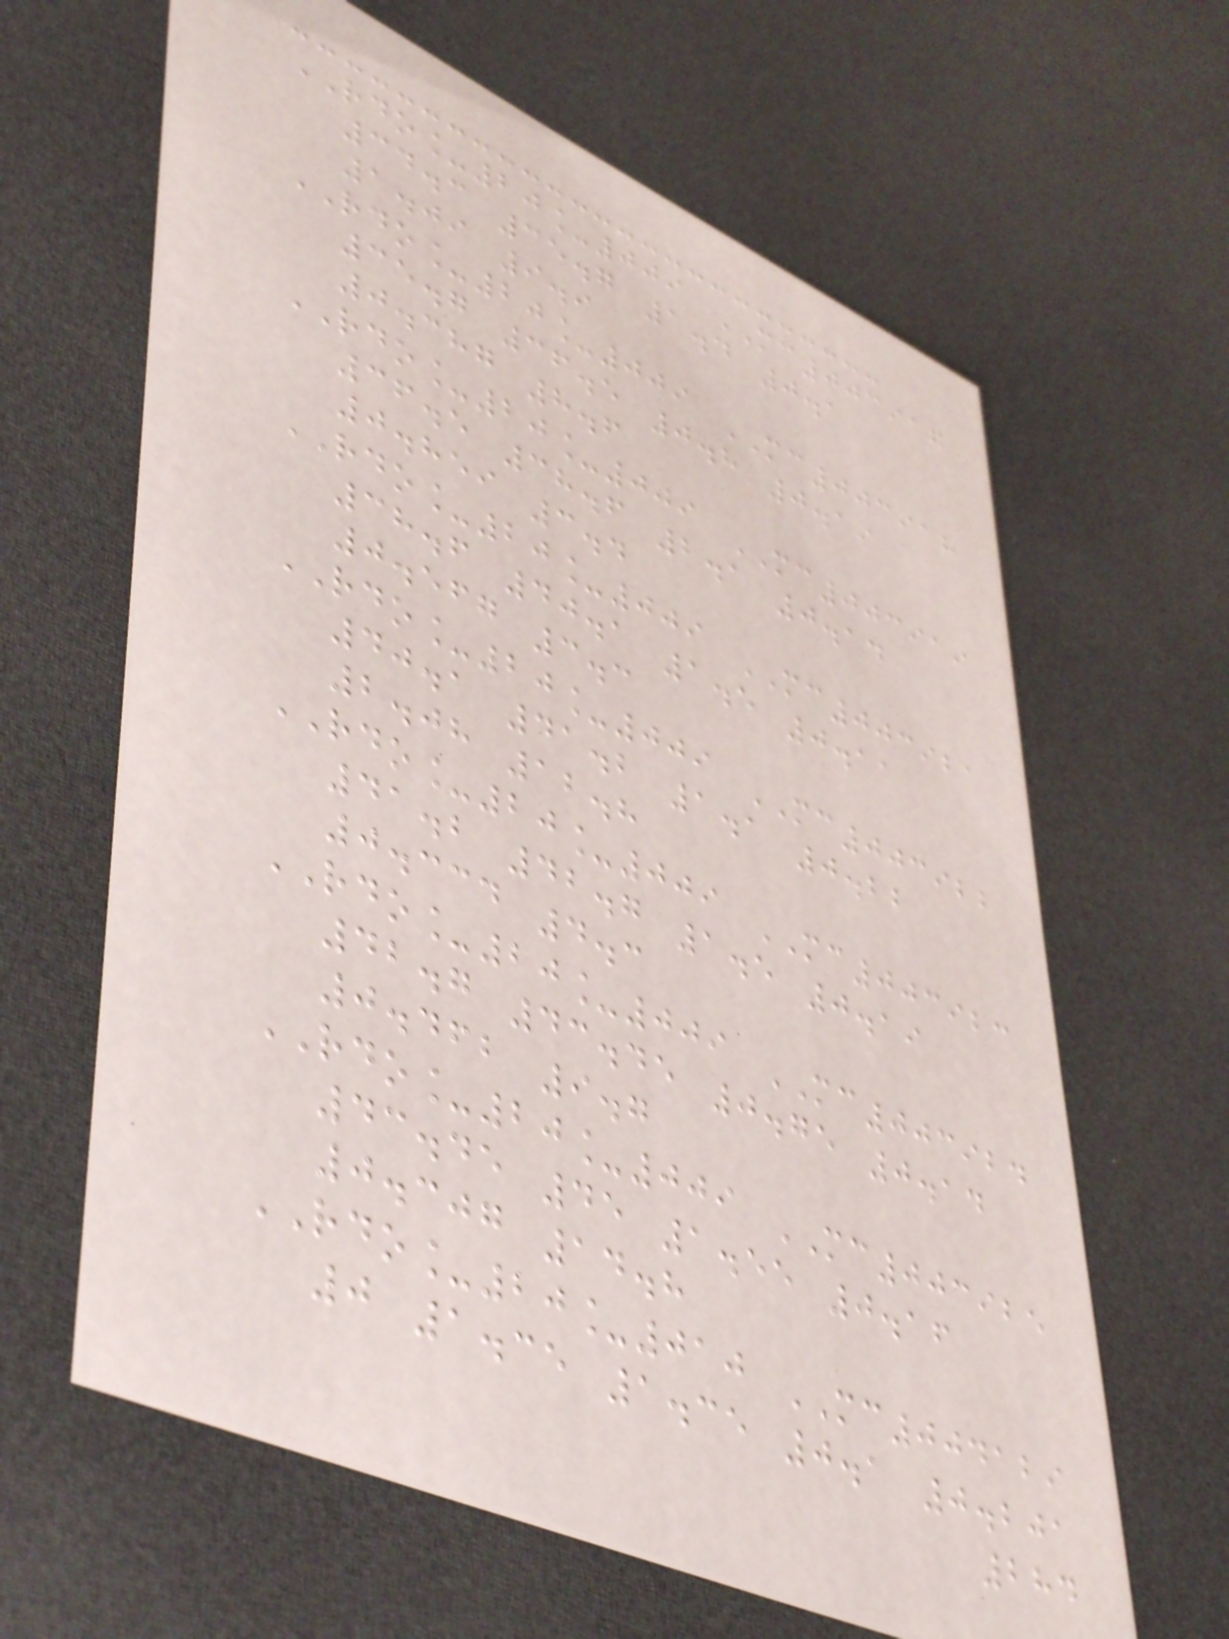RDO_20_009 MC003917
34.3 35.7 1.4 0.1
1.09 9.9
RDO_20_009 MC003918
35.7 36.5 0.8 0.19
0.387 8.6
RDO_20_009 MC003919
36.5 38.6 2.1 0.14
0.859 3.4
RDO_20_009 MC003921
38.6 40.1 1.5 0.11
0.567 3.3
RDO_20_009 MC003922
40.1 41.2 1.1 0.22
2.08 12.8
RDO_20_009 MC003923
41.2 42.7 1.5 0.19
0.334 4.3
RDO_20_009 MC003924
42.7 43.45 0.75 0.14
0.462 9.7
RDO_20_009 MC003925
43.45 45 1.55 0.16
0.307 14.8
RDO_20_010 MC004129
0 1.35 1.35 0.1 0.201
284
